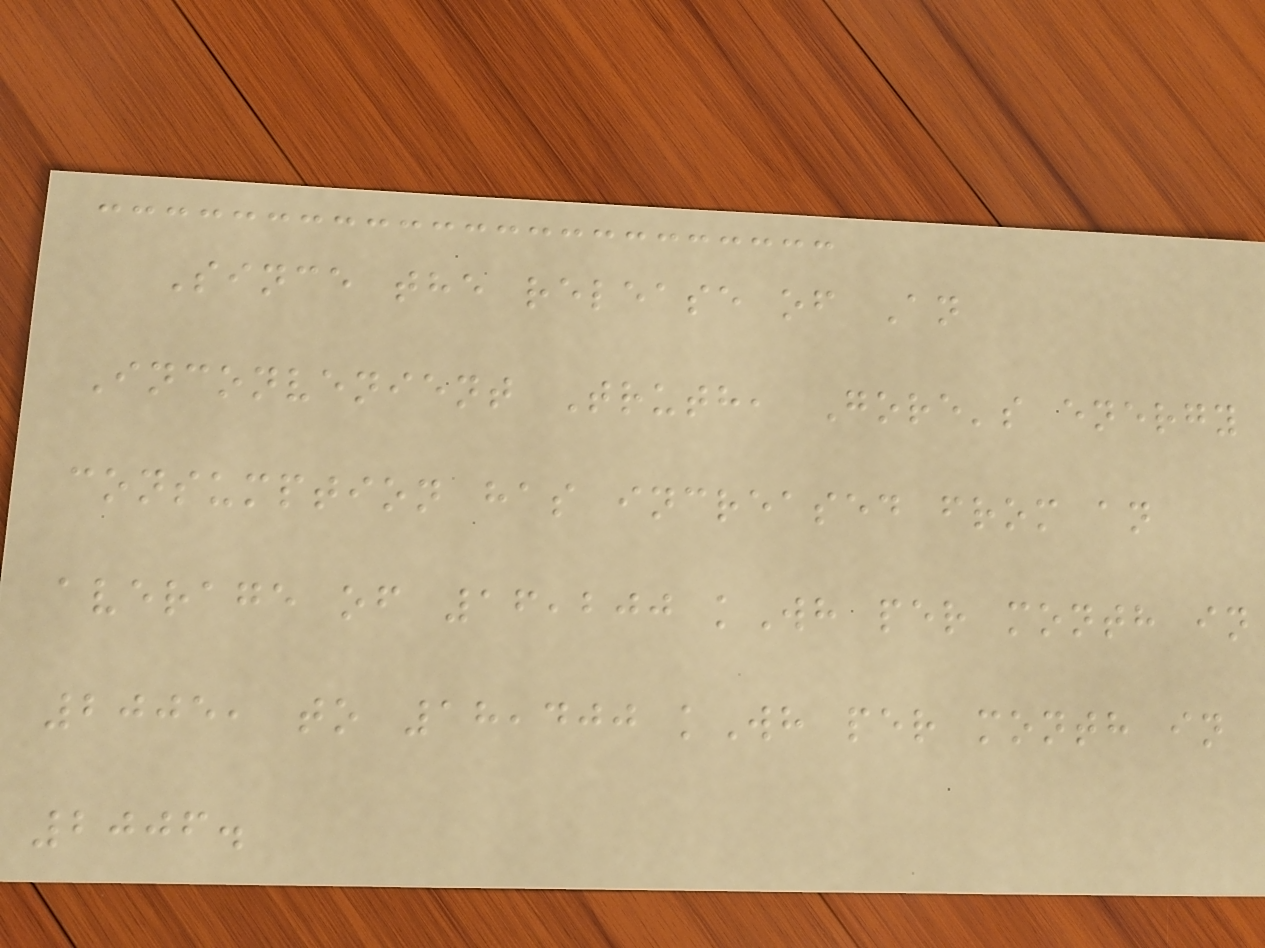Since the release of An
Inconvenient Truth, Gore's energy
consumption has increased from an
average of 16,200 kWh per month in
2005, to 18,400 kWh per month in
2006.
